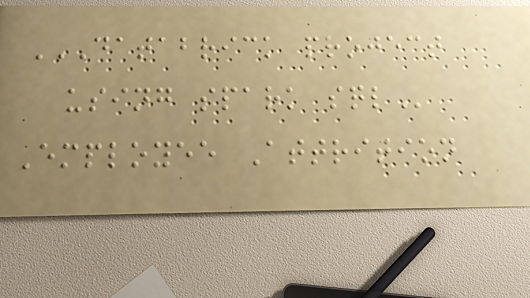DATABRICK PROJECT
USING SPARK SQL
Employee Attrition
